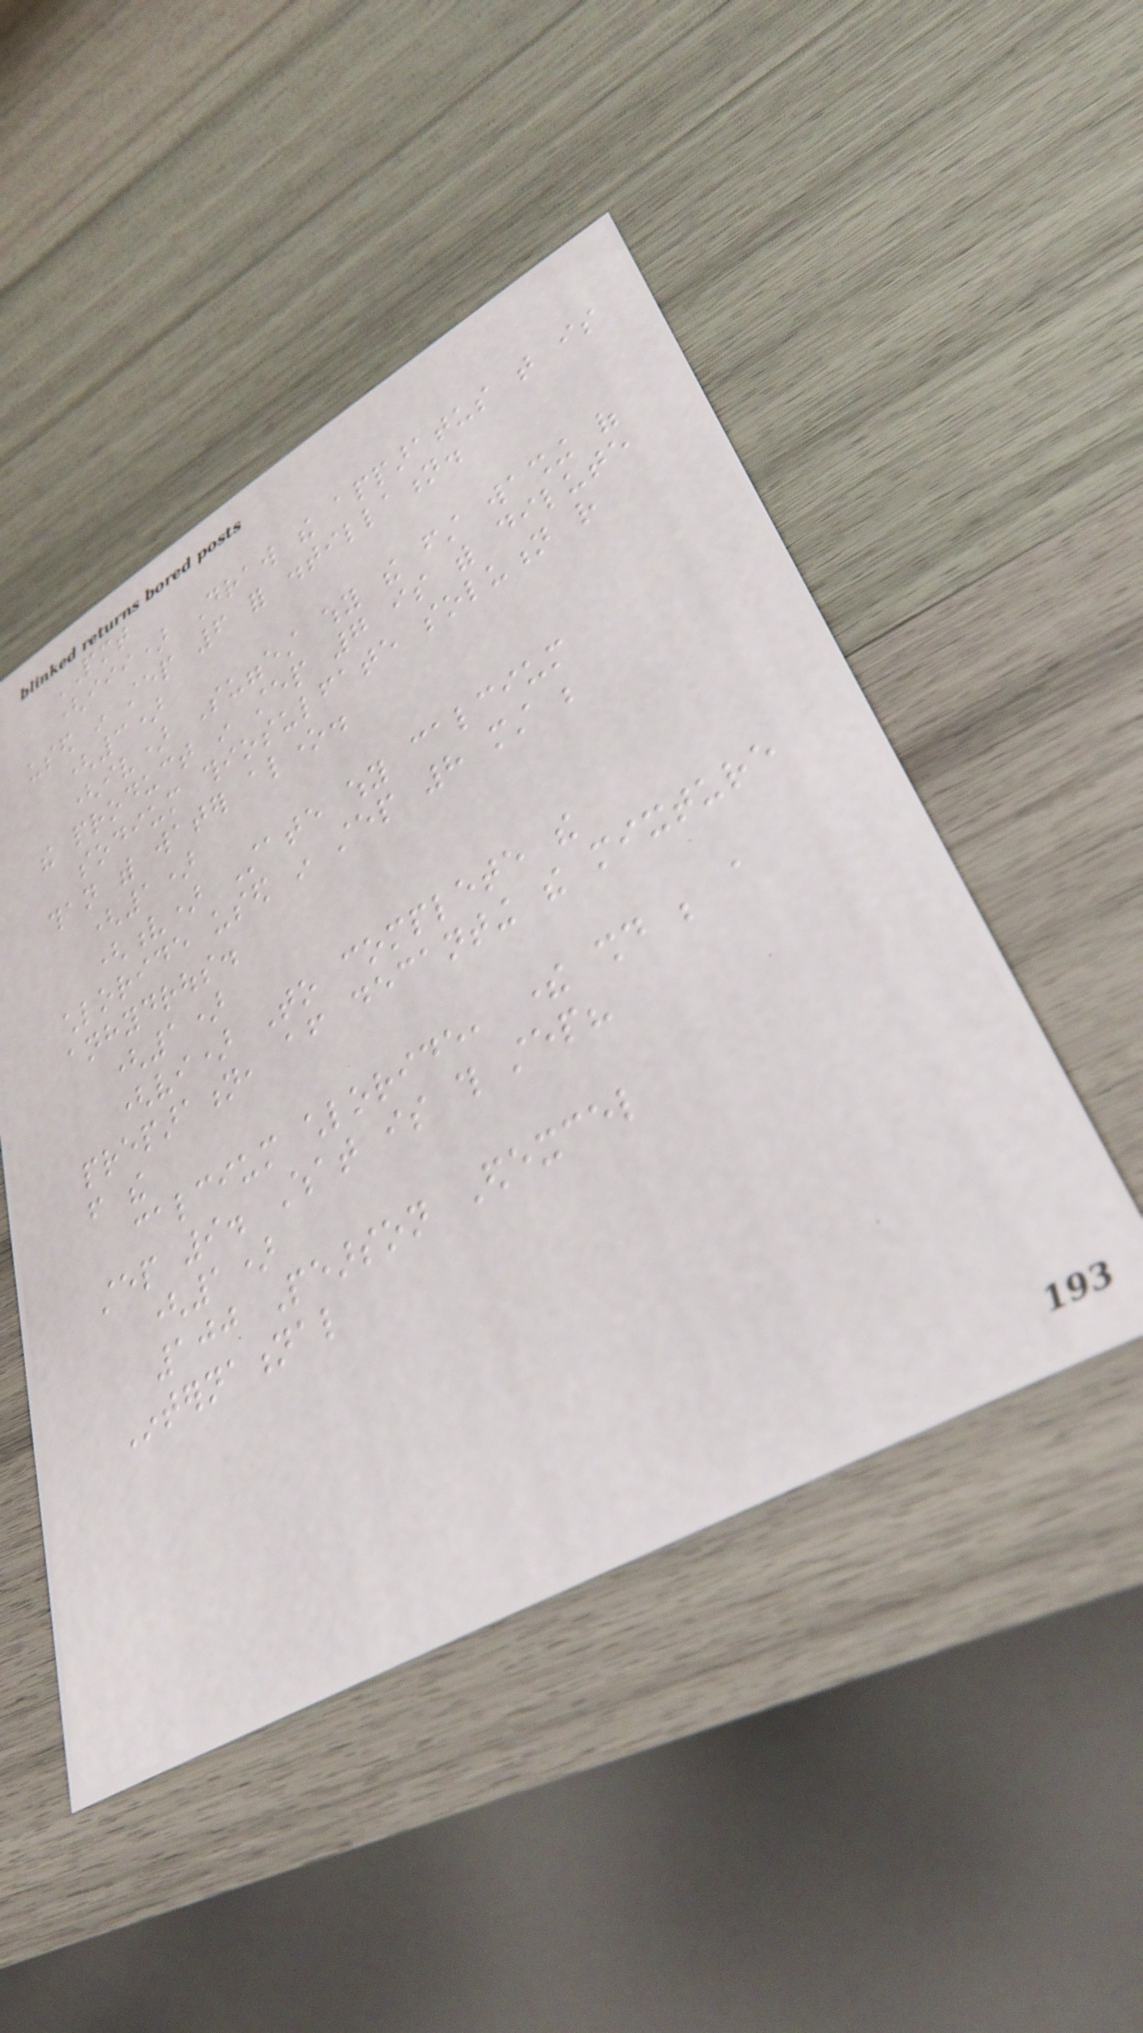PMT
(iii) Draw the apparatus that is
used in step 6 for distillation.
(3)
(iv) Suggest why the first washing of
the product in step 7 is with dilute
sodium thiosulfate solution rather
than with water alone.
(1)
(v) State why calcium
chloride used in step 8 must be
anhydrous.
(1)
(vi) To complete the
preparation, after decanting the mixture
from the
calcium chloride, there should be a
step 9. What is this step?
(1)
100 Pearson Edexcel
International
